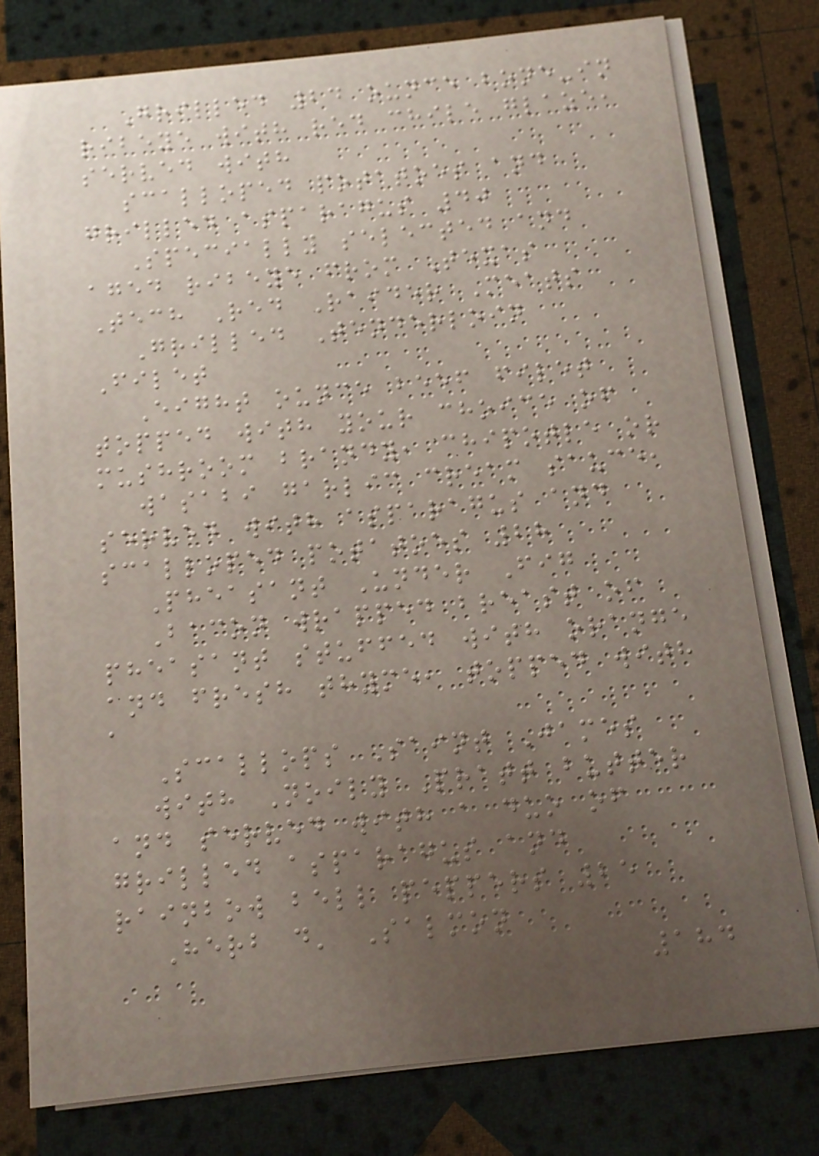Grilled 24 ounce bone-in
ribeye with red chile glaze,
served with
scalloped potatoes and
grilled asparagus 40
Specially selected and
aged ribeye from Texas
Tech Red Raider Meats
Grilled Tenderloin
Filet
Eight ounce beef filet
topped with your choice of
mushroom brandy, chipotle or
wasabi garlic cream sauce,
served with asparagus and
scalloped potatoes 28
Pheasant Under Fig
Bacon wrapped breast of
pheasant stuffed with orange
and fresh thyme, topped with
a
Scallops Saint James
with Noily Pratt butter
and served with a duo of
grilled asparagus and
rainbow bell peppers 25
Herb d' Salmon
184
